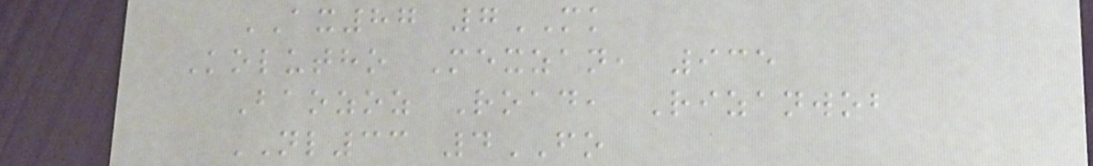AX87 7MK
Kolutho Mexzan, 935
Baozoz Road, Rizanwob
NL33 4FO
